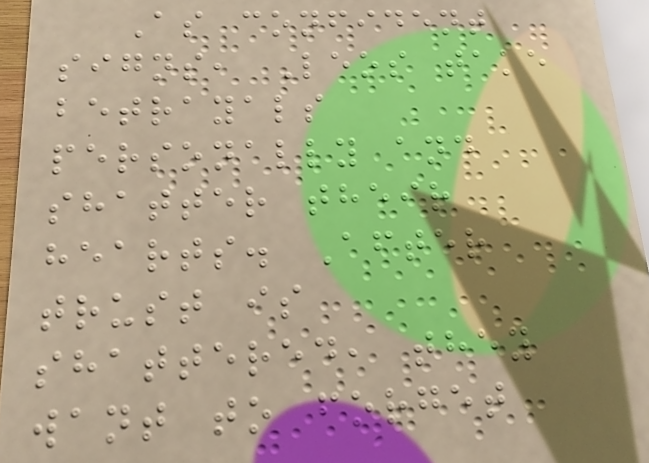As confident
signs, Leos take
betrayals
personally and
shatter their
hearts. After
trust is
shattered, they
want to forget
